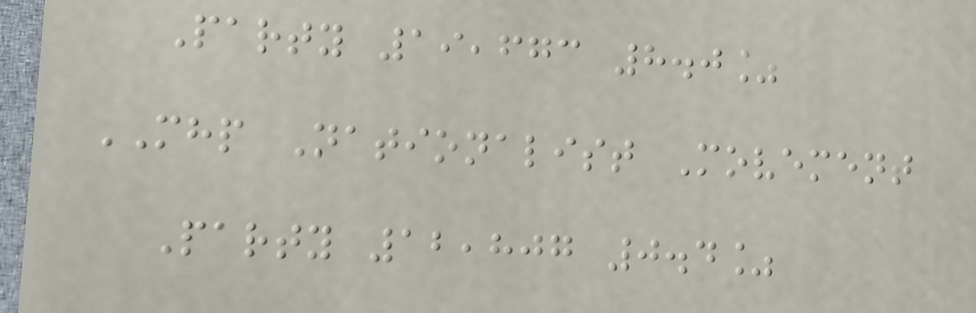Party 19,673 8.0%
MHP Nationalist Movement
Party 12,807 0.4%
